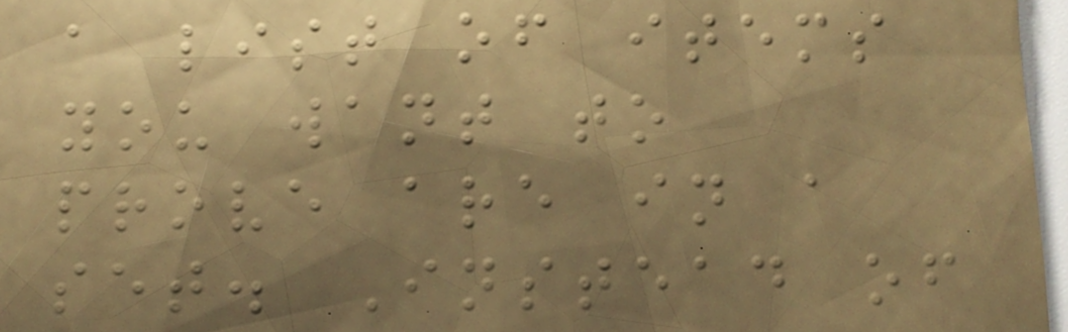a list of items
you want to
prove are in a
set. Instead of
